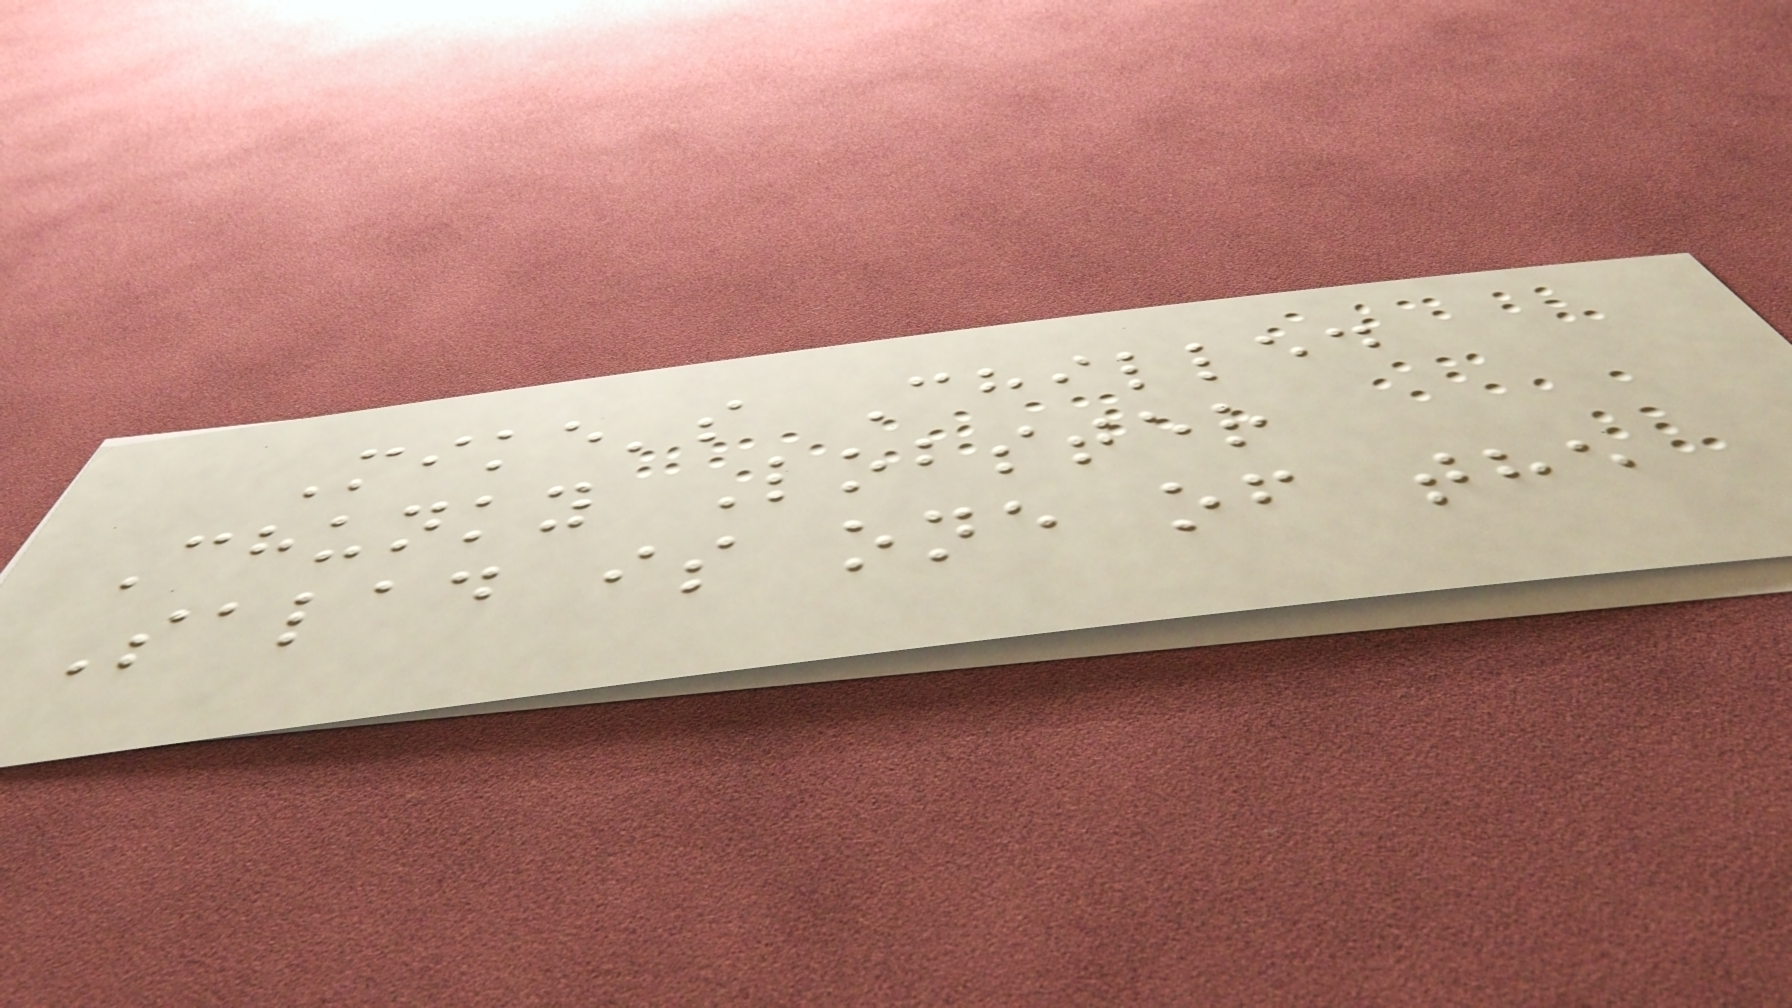Mike's Chilled
Chunky Lobster
Salad is one of the
